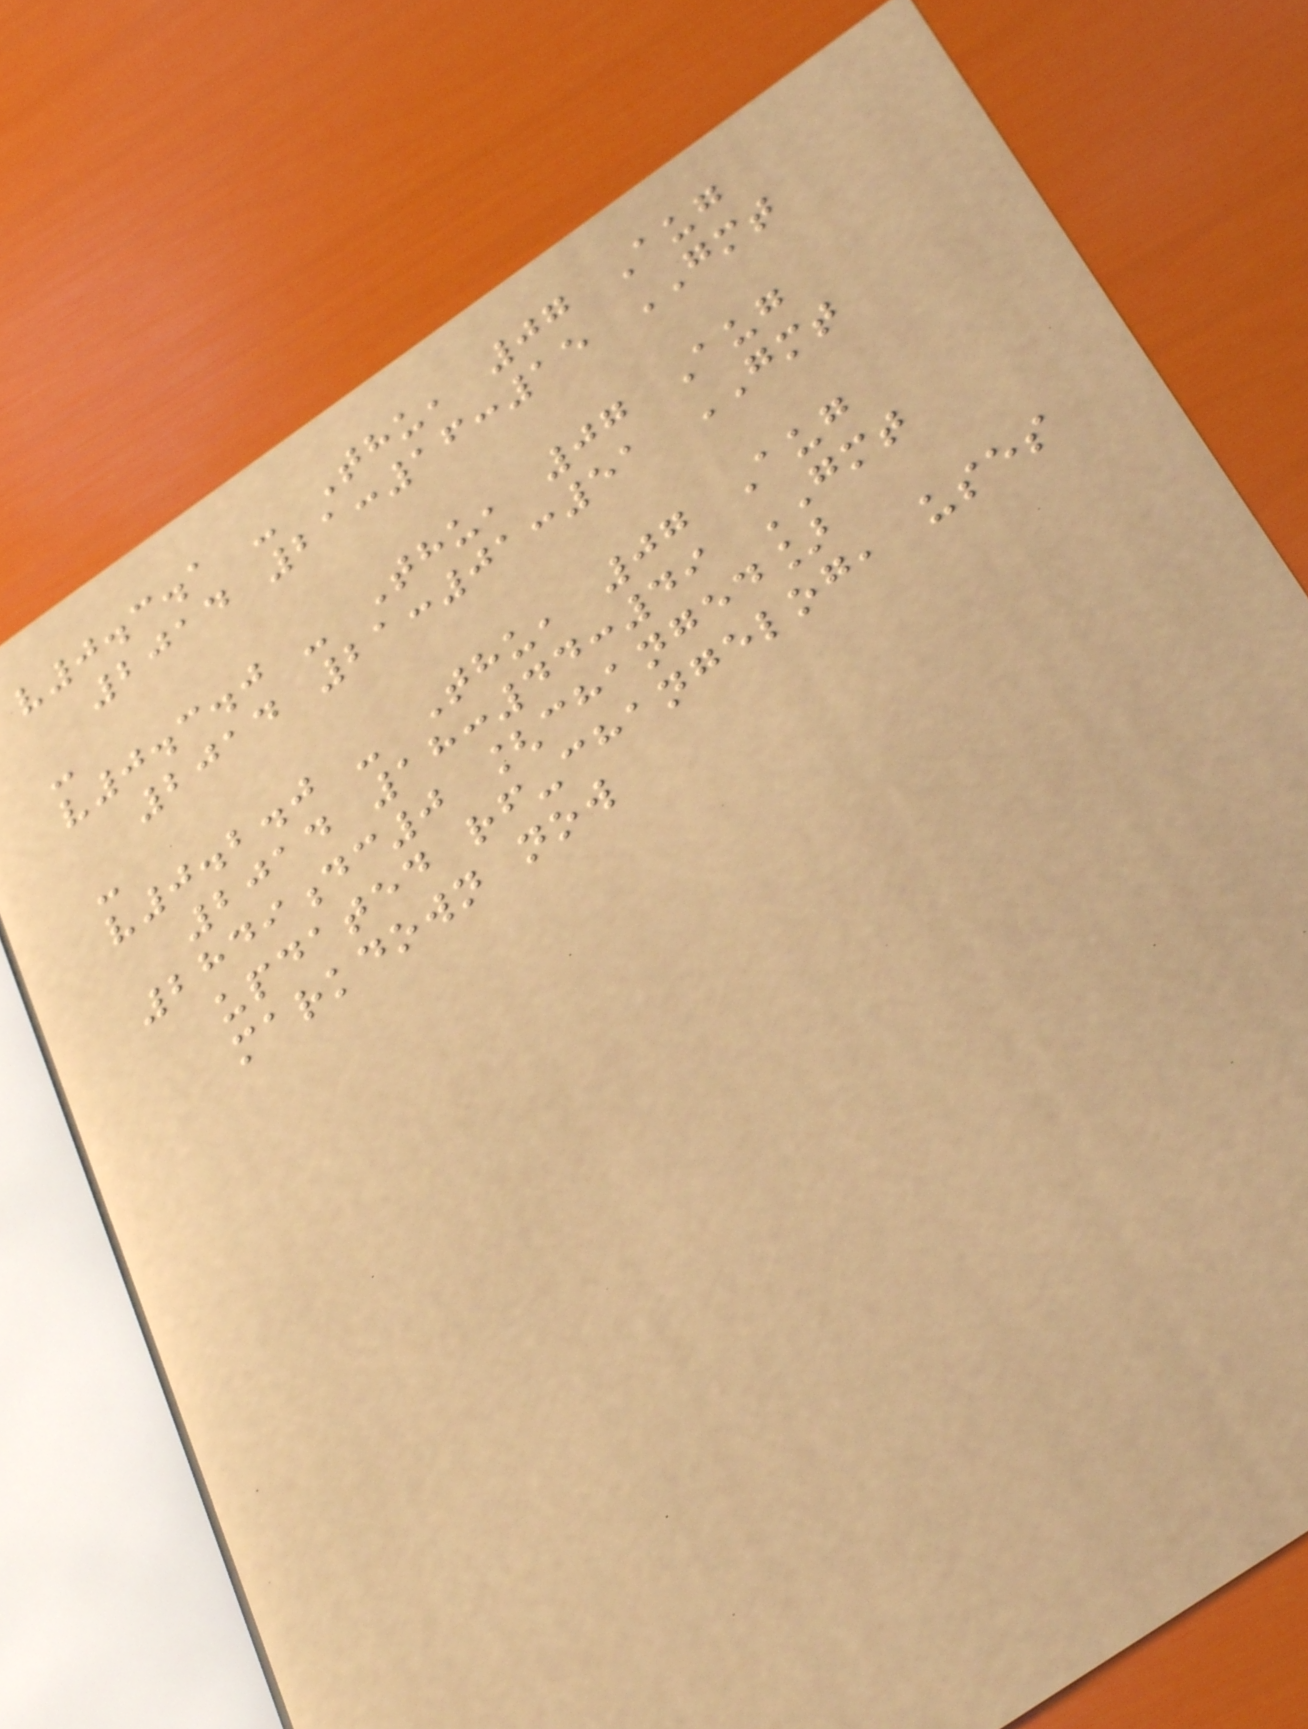v0.3.1 - Thu, 07 Aug
2014 21:16:15 GMT
-
v0.3.0 - Thu, 07 Aug
2014 21:01:51 GMT
-
v0.2.0 - Thu, 07 Aug
2014 18:44:49 GMT
2849dc0 [changed]
updated rf-changelog, uses
markdown now
